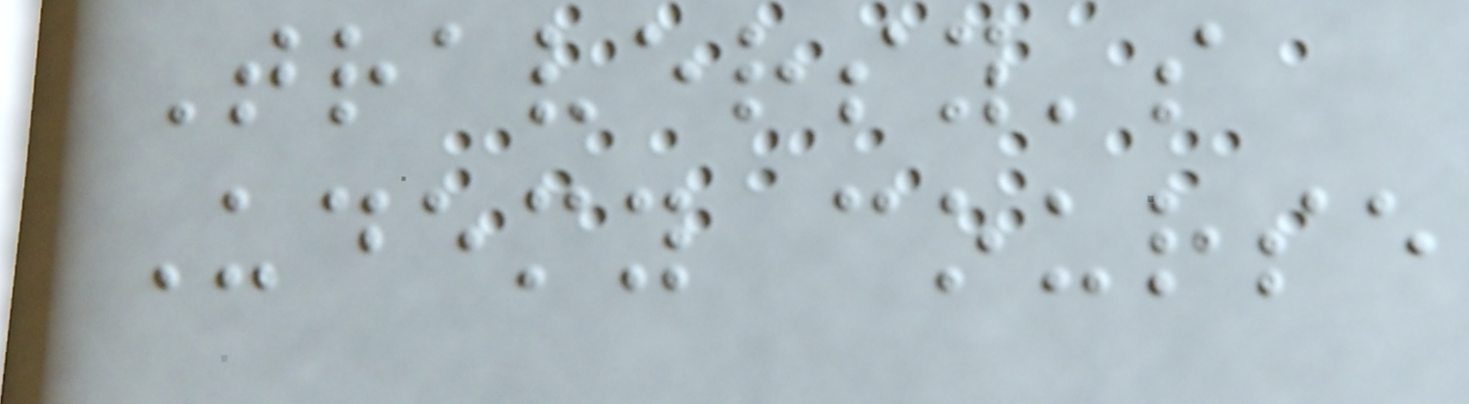Traversy's
Udemy course
